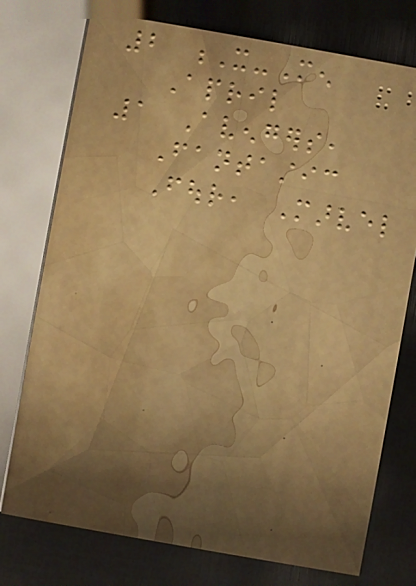2 X-Men
April
1 Avengers,
Fantastic
Four, Marvel
